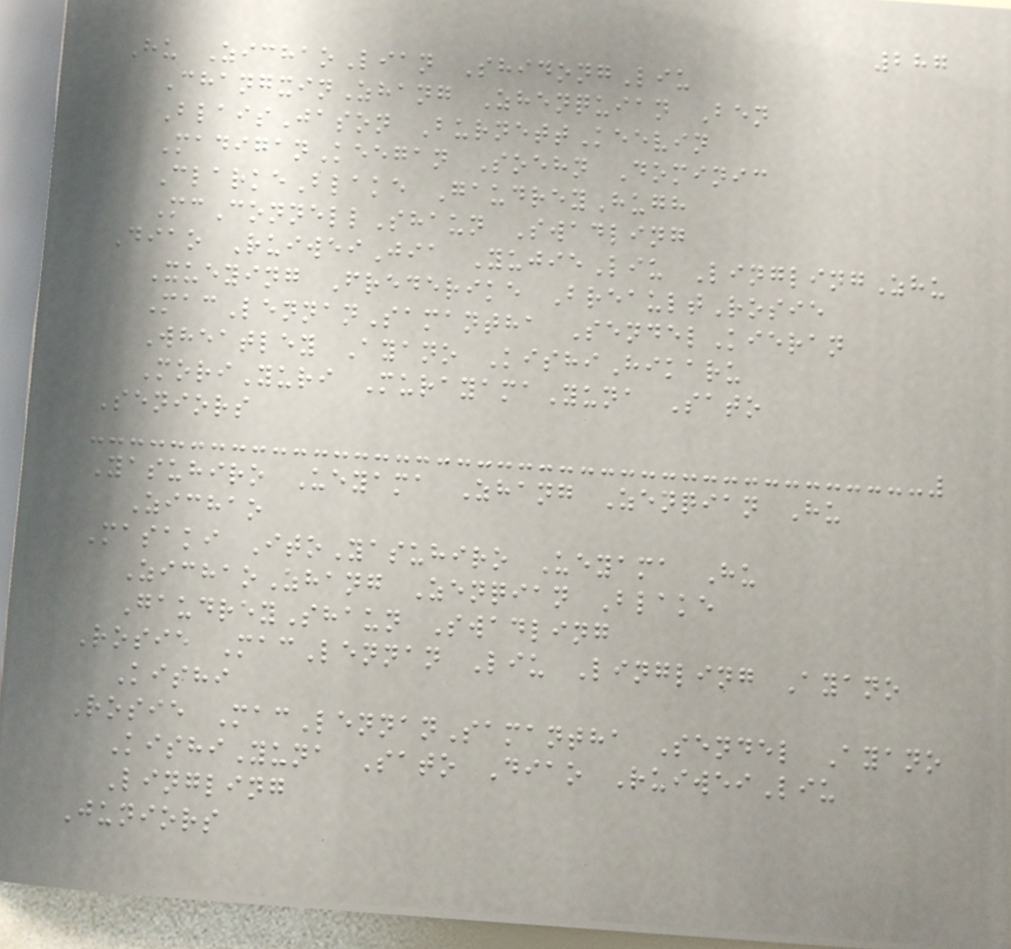287
Hu ZichaoLian ShidongLiu
ChangxinZhang Zhenquian Ben
BlaisJason BurnettKeevin
MadiganKeegan Soehn Dominic
ClarkeBlake GaudreyHugh
McConnellShaun Swadling
Diao RuiweiJia YujieLiu LinglingZhu
Xueying Frederike BreaultRosie
MacLennanSamantha SendelKieran
Wheatley Ayano KishiHikaru
MoriYuri MurayamaYuna Sato
Seniors
Yasuhiro Ueyama Zhang Zenqian Hu
Zichao
Masaki ItoYasuhiro Ueyama Hu
ZichaoZhang Zenqian Blake
GaudreyShaun Swadling
Rosie MacLennan Liu Lingling Ayano
Kishi
Rosie MacLennanSamantha Sendel Ayano
KishiYuna Sato Diao RuiweiLiu
Lingling
Juniors
